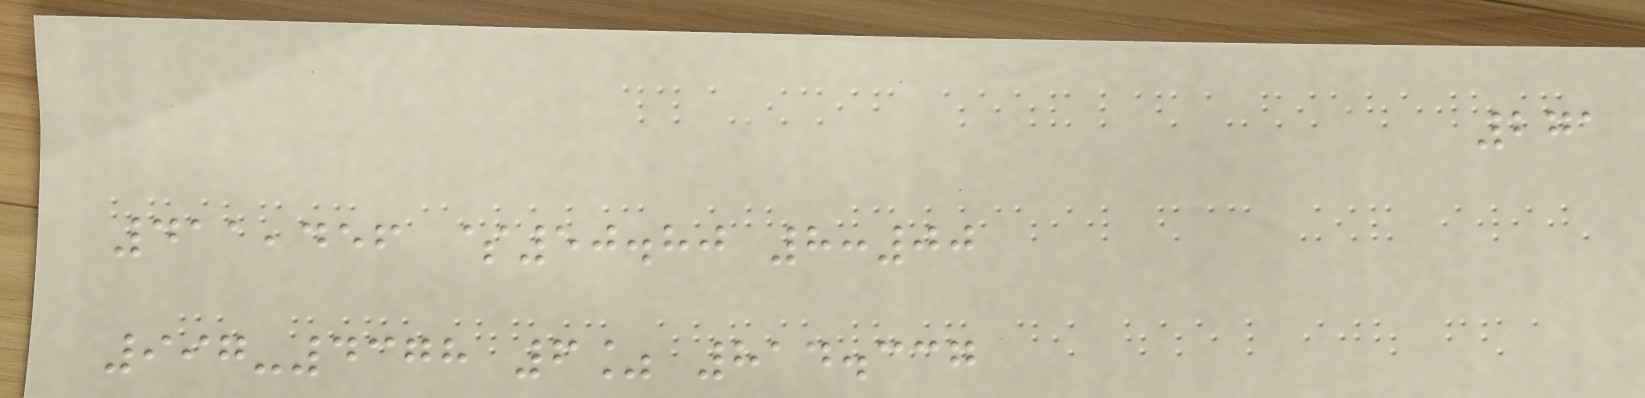271
411,456 $50.80 8:00
997-4378 6% 814.337
